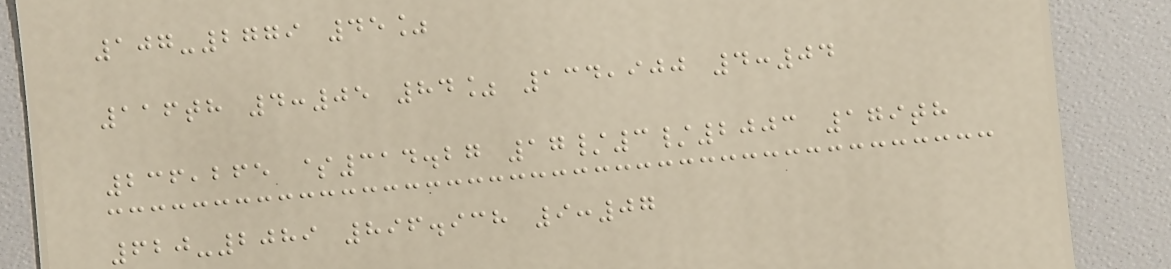107-2779 45%
116th 4:05 84% 134,900 4:04
236,265 $314.27 17/3/2003 179th
620-2089 896.938 9:07
